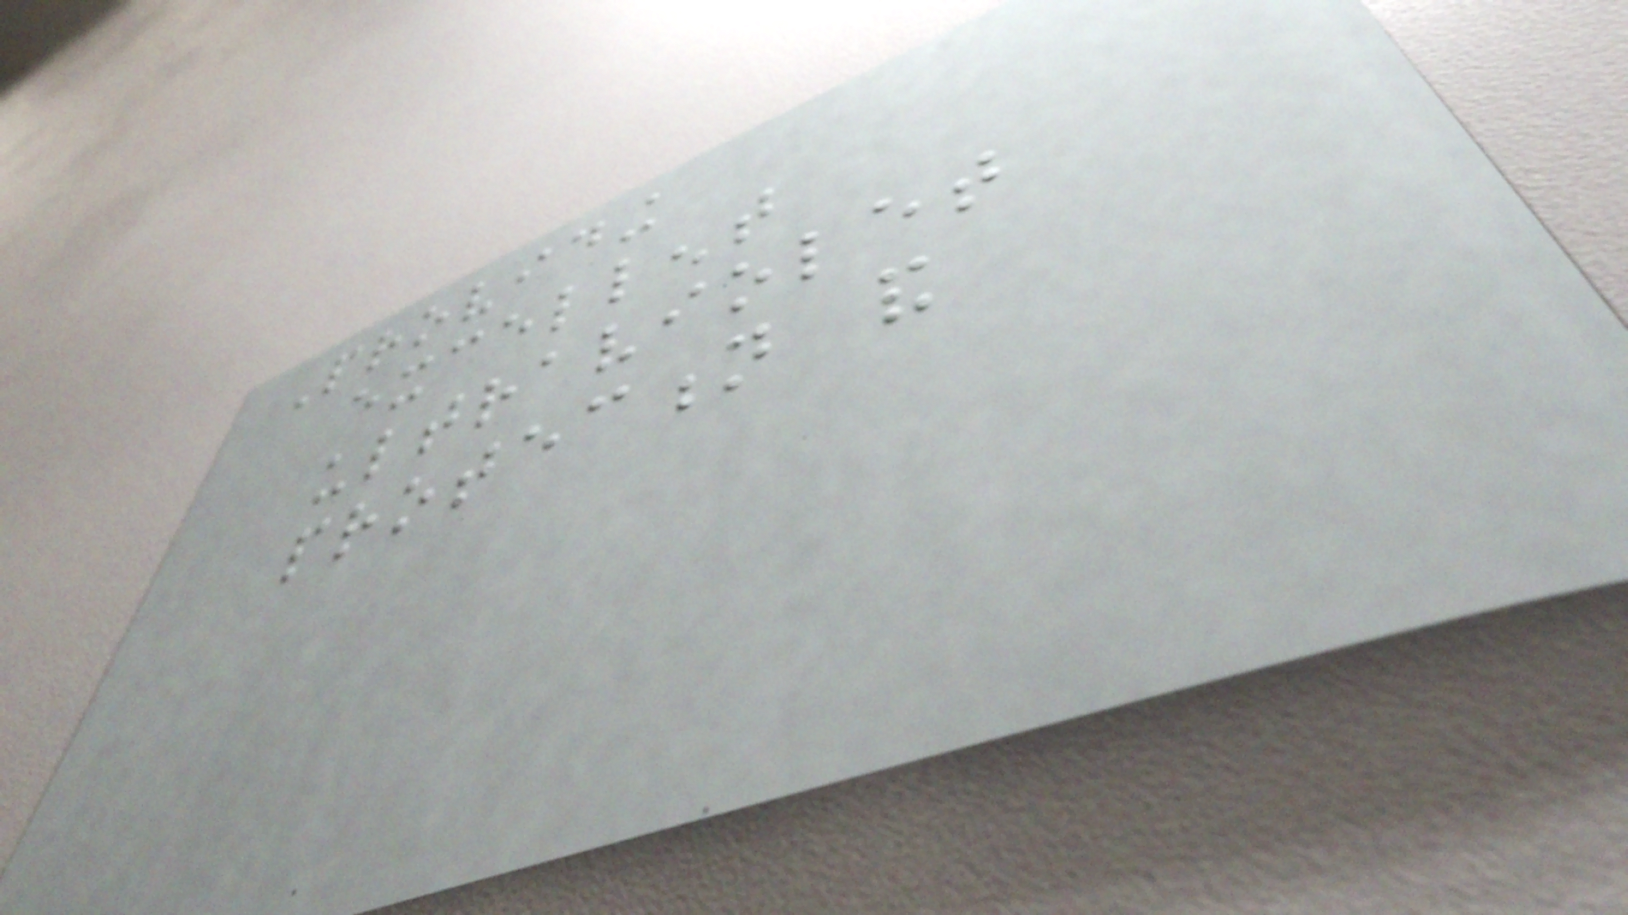Providing
excellent
ultraviolet
protection and
